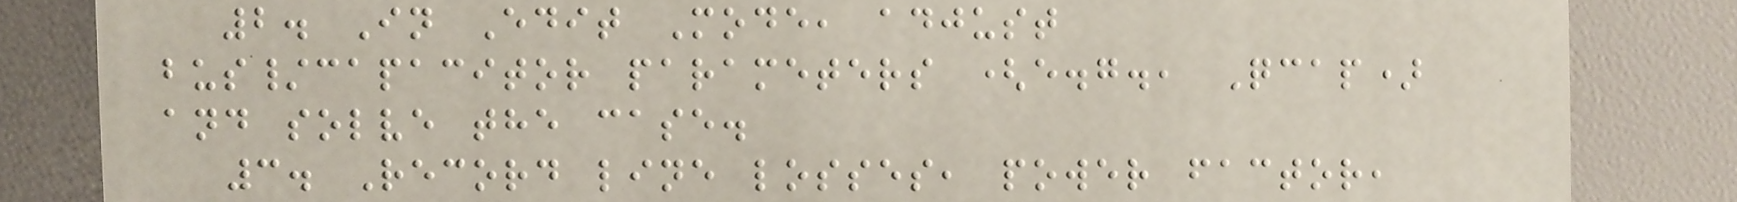2. In Edit Mode, adjust
bus/capacitor parameters (e.g., Qcap)
and solve the case.
3. Record line losses, power factor,
